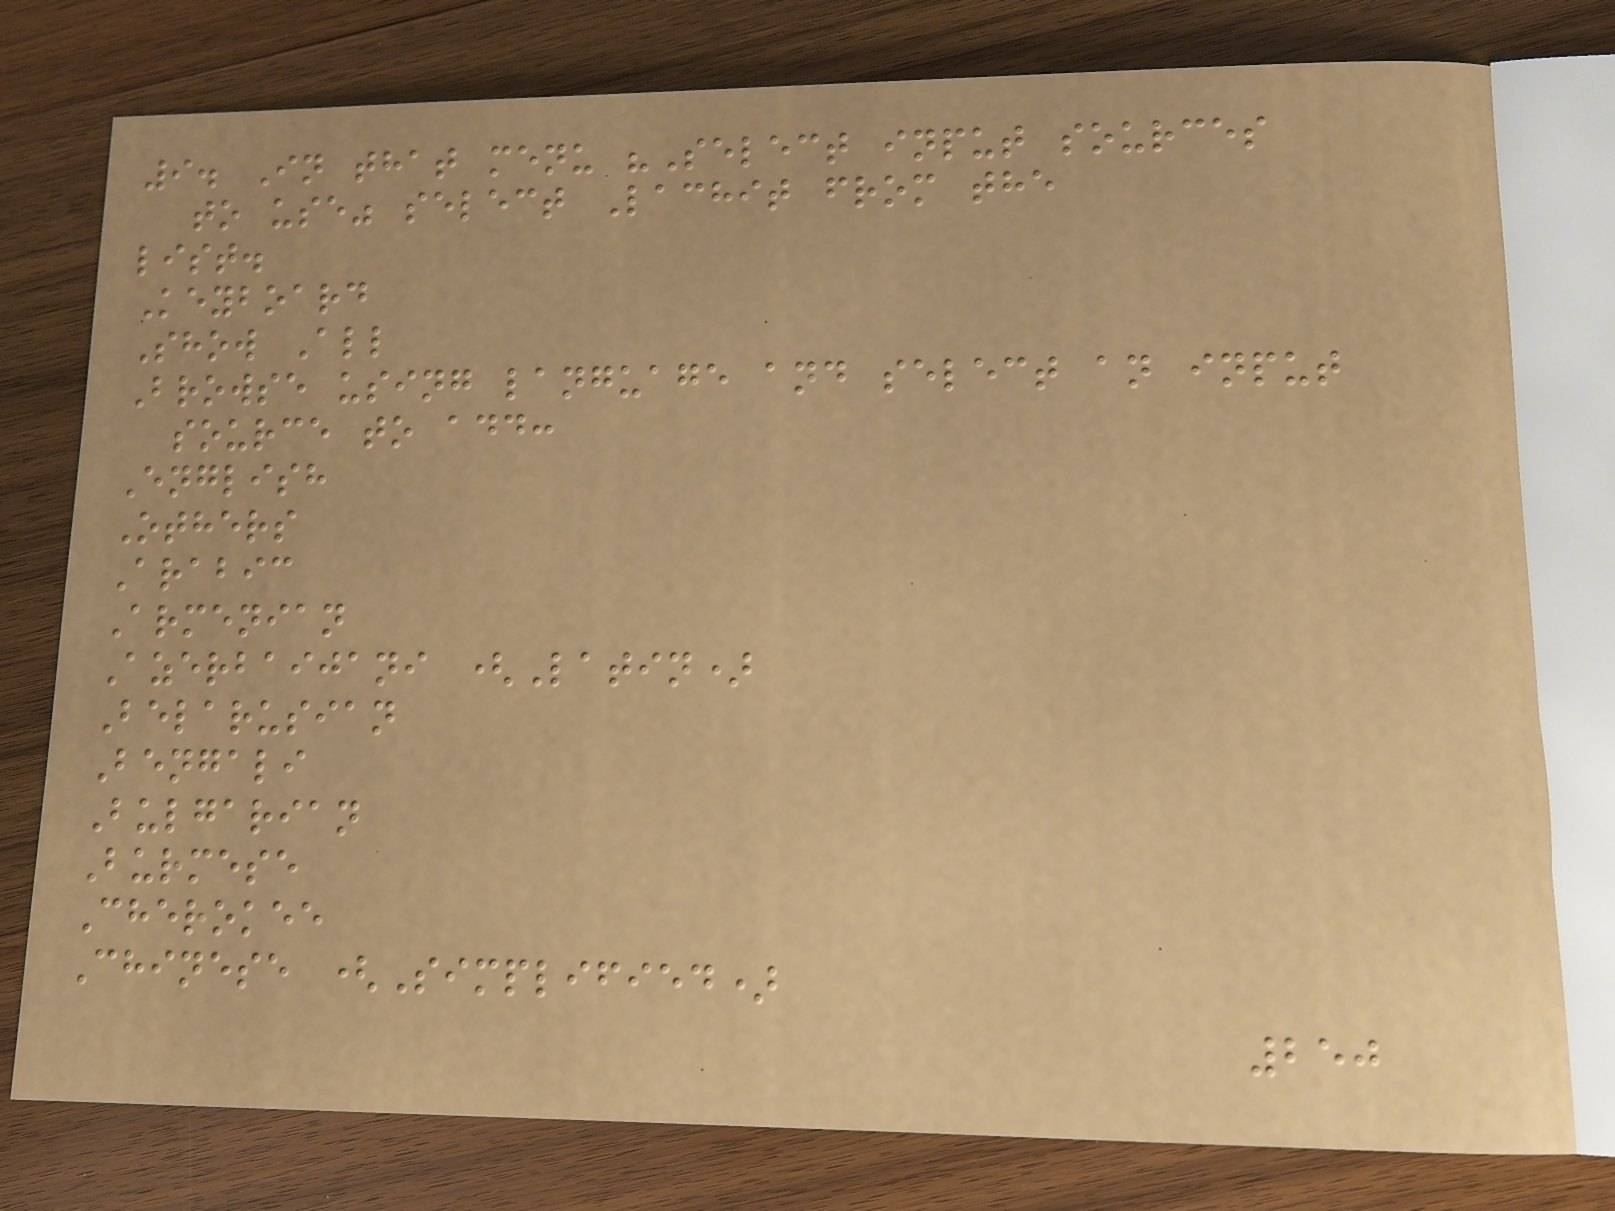9. In that menu "Select input sources
to use" select Lachit from the
list.
Keyboard
Show All
Browse using language and select an input
source to add:
English
Others
Arabic
Armenian
Azerbaijani (Latin)
Belarusian
Bengali
Bulgarian
Burmese
Cherokee
Chinese (Simplified)
250
